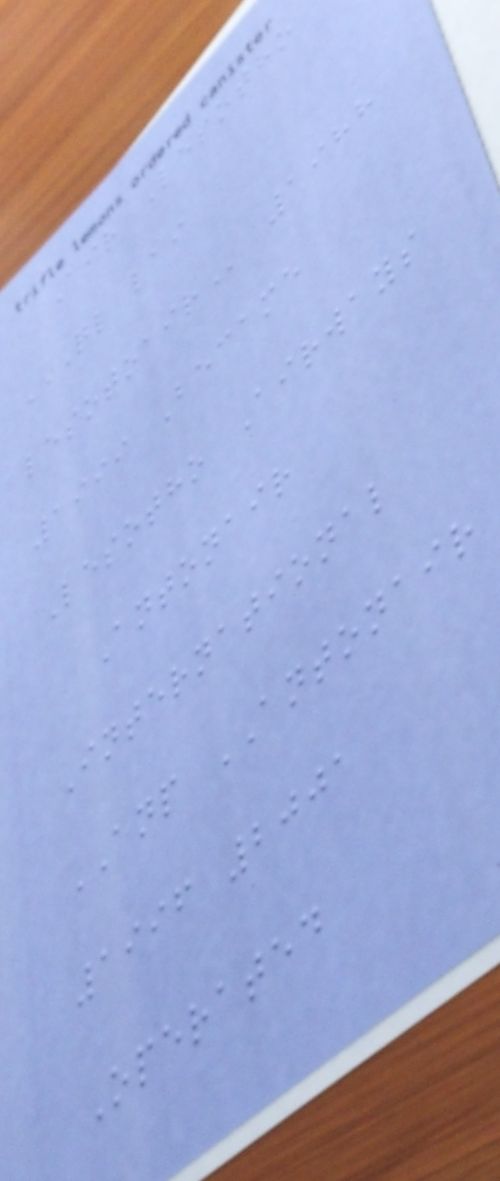Air Lesotho
QL LAI
LESOTOAIR 1988
1999 Became
Lesotho Airways
Antonair
International
ANP ANTONAIR
1996 2001
Operated
